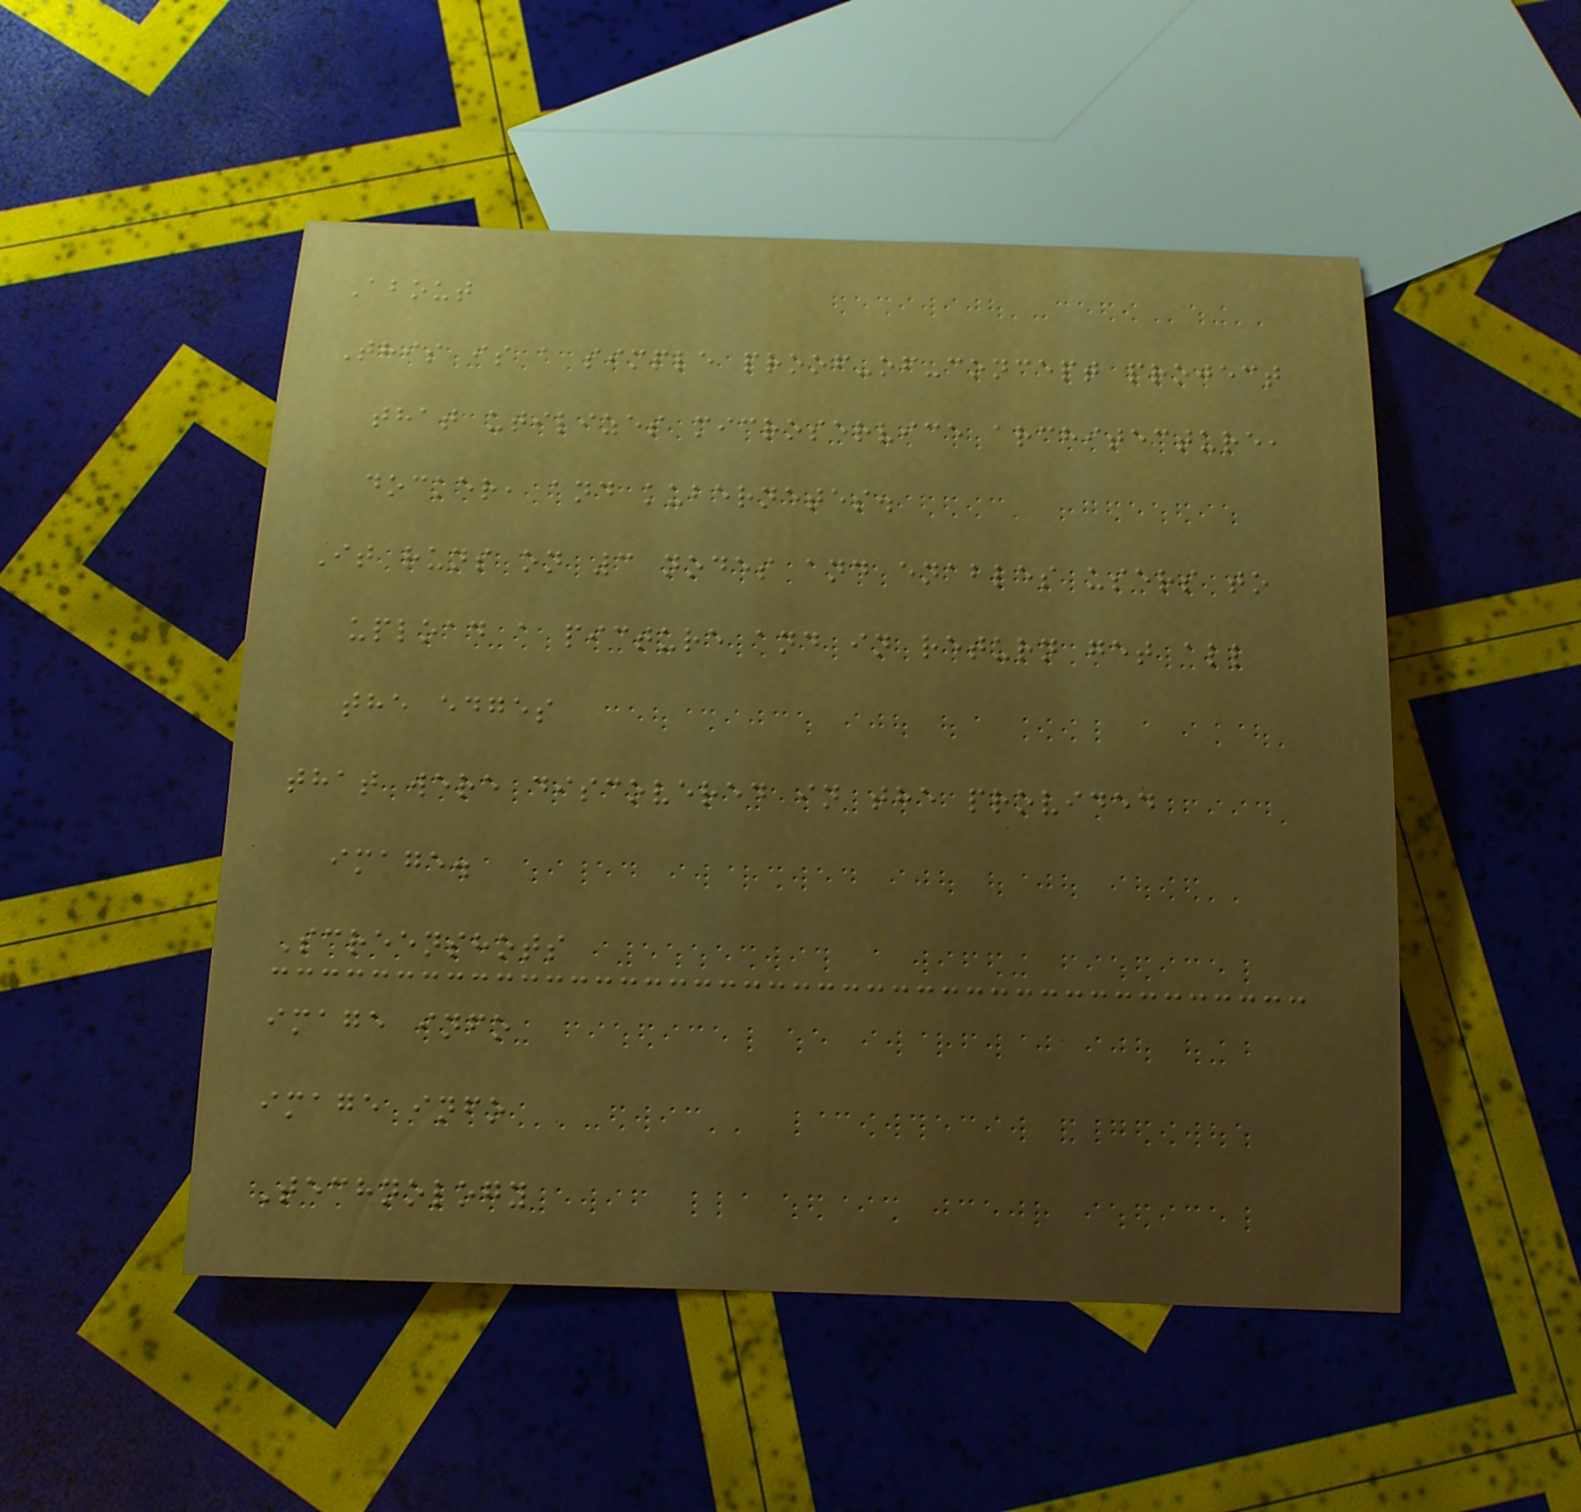About
This is a simple proof-of-concept project
that utilizes microservice architecture,
docker, and kubernetes.
It runs on 3 nodes and enables users to
upload a picture and in return get all
the edges
that were discovered in the provided
image.
Screenshots
image info
image info
Technology
